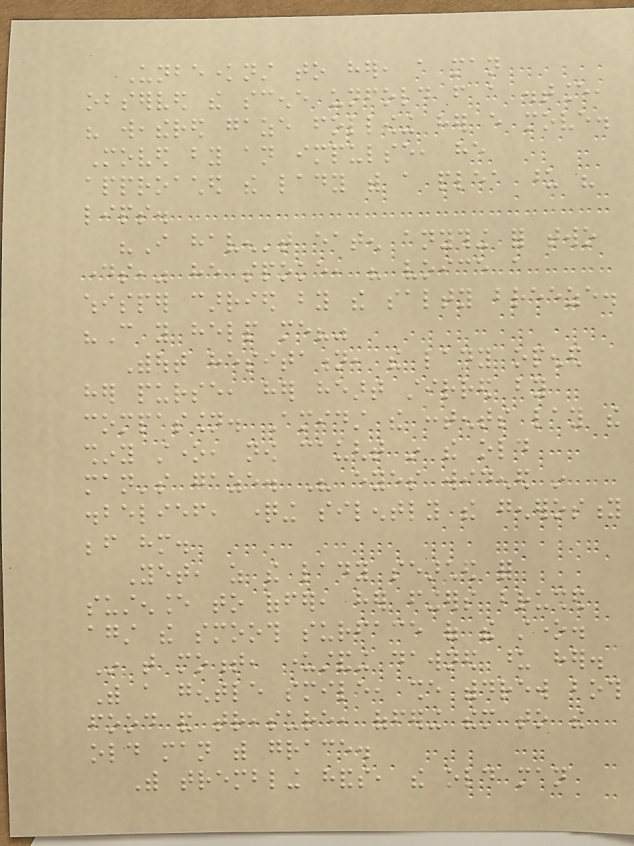Unbeknownst to her, a man
observed the scene unfold from a distance,
his weathered gaze following her every move.
Moved by an impulse, he
approached the lady with a plea upon his
lips.
"I haven't eaten anything for two
days," he spoke, his voice a
whisper carried by the salty breeze.
"Can you help me?"
Without hesitation, the lady opened
her purse, her heart stirred by
compassion. Amidst the contents lay the
shiny stone, now caught in the old
man's gaze. His eyes widened in
disbelief, questioning silently the generosity
before him.
Yet, as the lady searched for
sustenance to offer, her fingers brushed
against the smooth surface of the stone.
In that moment, understanding dawned upon her.
With a gentle smile, she withdrew both
food and treasure, offering them to the
old man with grace.
With trembling hands, the old man
